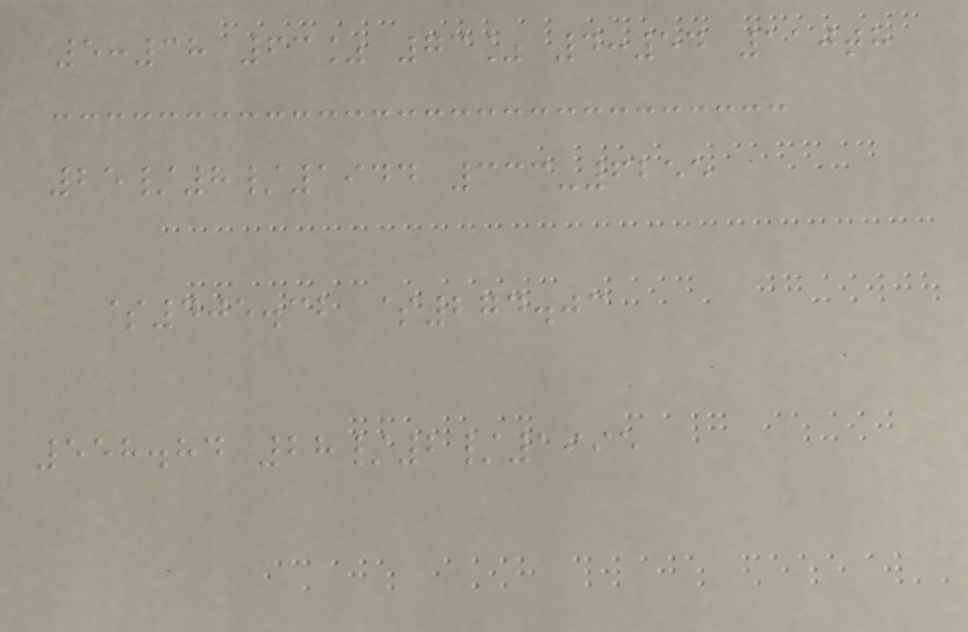5:38 63% 73% 4:54 110th
25/8/1944 333-6255
$405.32 $274.03
558.84 28/2/1995
